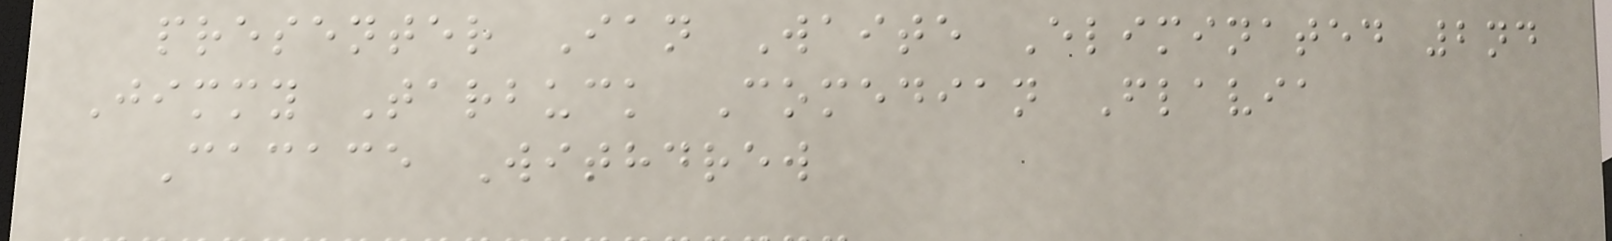presenter Ian Waite Eliminated 2nd
Jimmy Tarbuck Comedian Flavia
Cacace Withdrew
